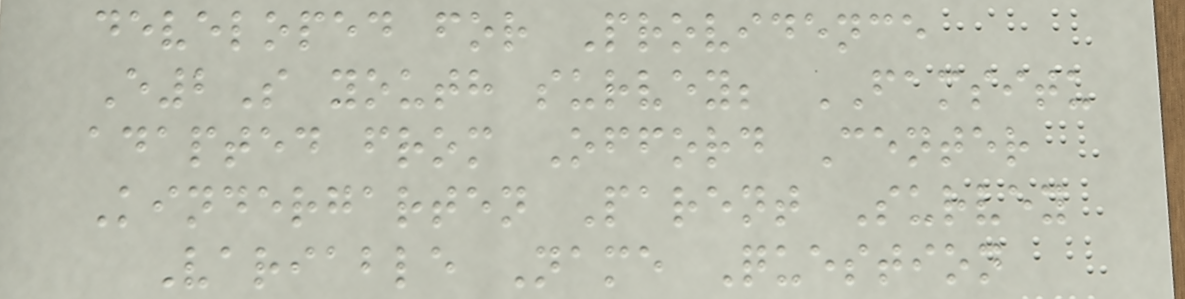developed for Providence
E2S youth survey; FAMSITU
adapted from Offord Center
Kindergarten Parent Survey
Variable Name Question
